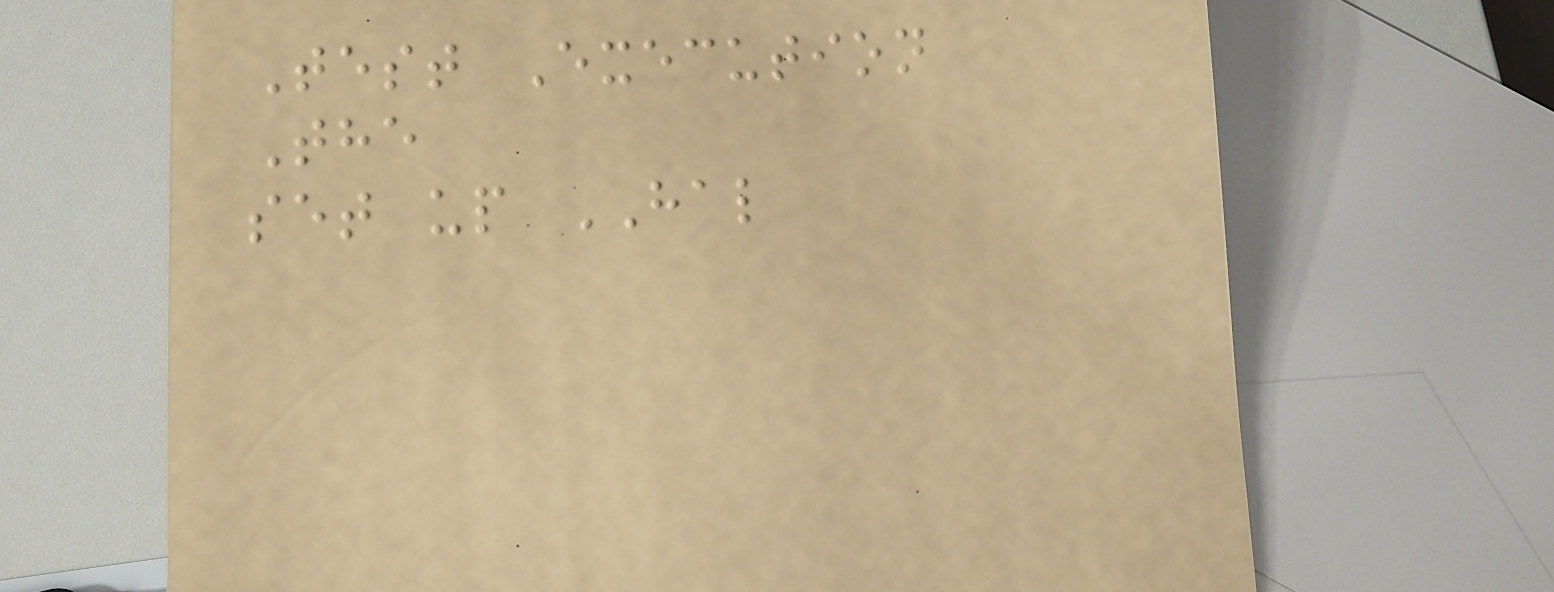Test Execution
The
set up HAL
